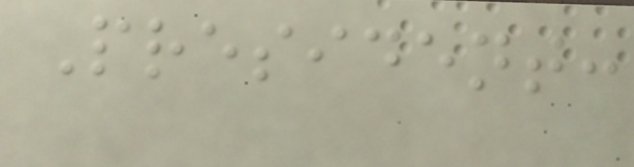President:
